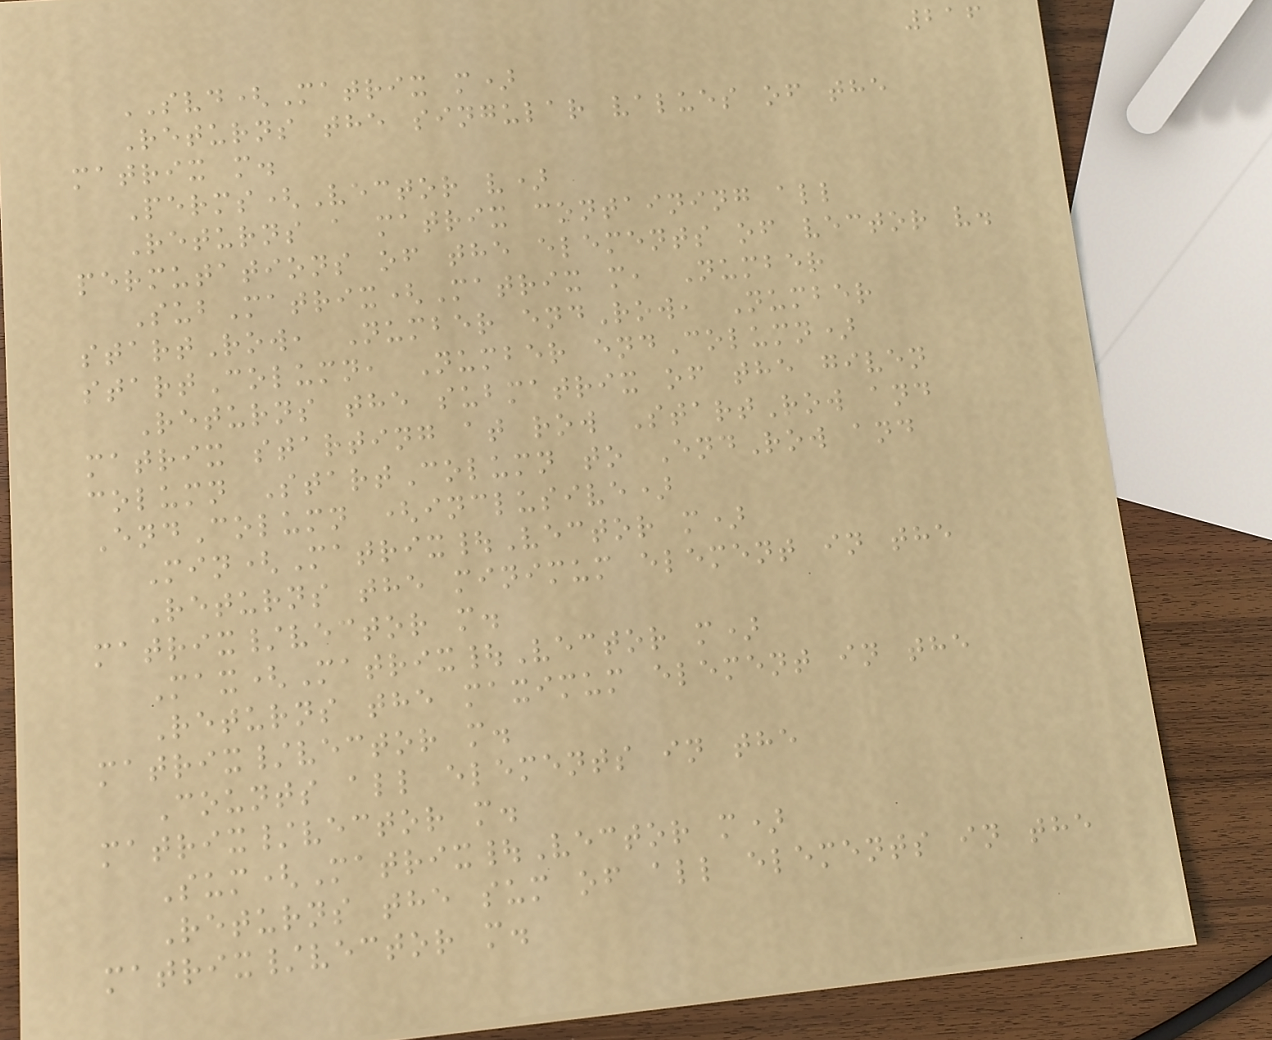216
SVD(Matrix m)
Returns the singular values of the
matrix m.
Perms(Vector v)
Returns a matrix containing all
permutations of the elements of vector v.
SubMatrix(Matrix m, Number
startRow, Number endRow, Number
startColumn, Number endColumn)
Returns the submatrix of the given
matrix starting at row StartRow and
column StartColumn to EndRow and
EndColumn (inclusive)
Min(Matrix|Vector m)
Returns the minimum element in the
matrix/vector m.
Max(Matrix|Vector m)
Returns the maximum element in the
matrix/vector m.
Counts all elements in the
matrix/vector m.
Sum(Matrix|Vector m)
Returns the sum of all elements in the
matrix/vector m.
